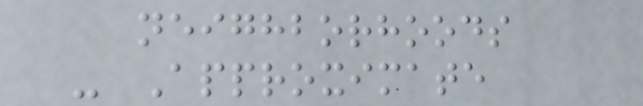neighborhoods
- Approximate
